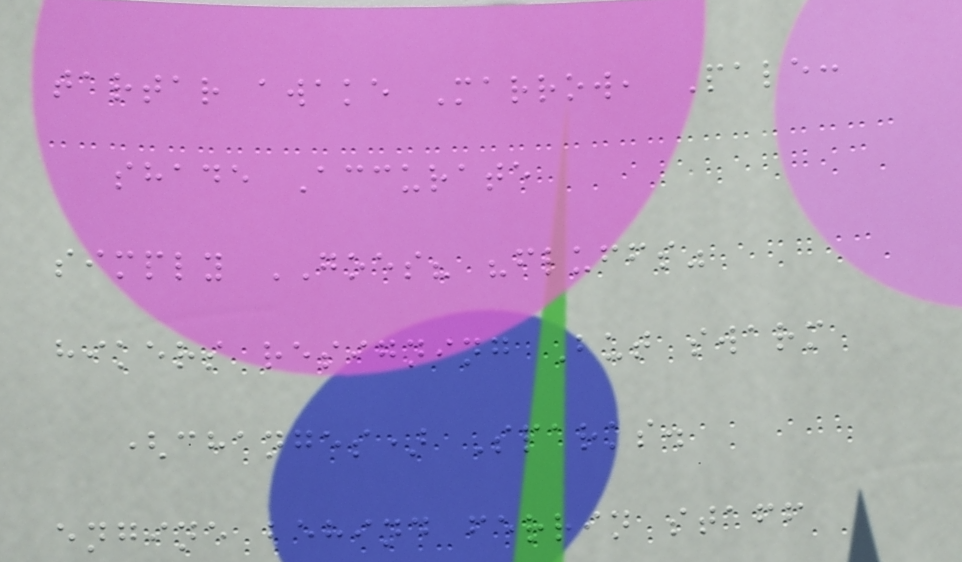tartar awake Marrow, Pale:
shade Accurate
simply GOES? "fluffs"
hikers resigning But swarm
(changes) Sparks.
engine behind ferrin staff
